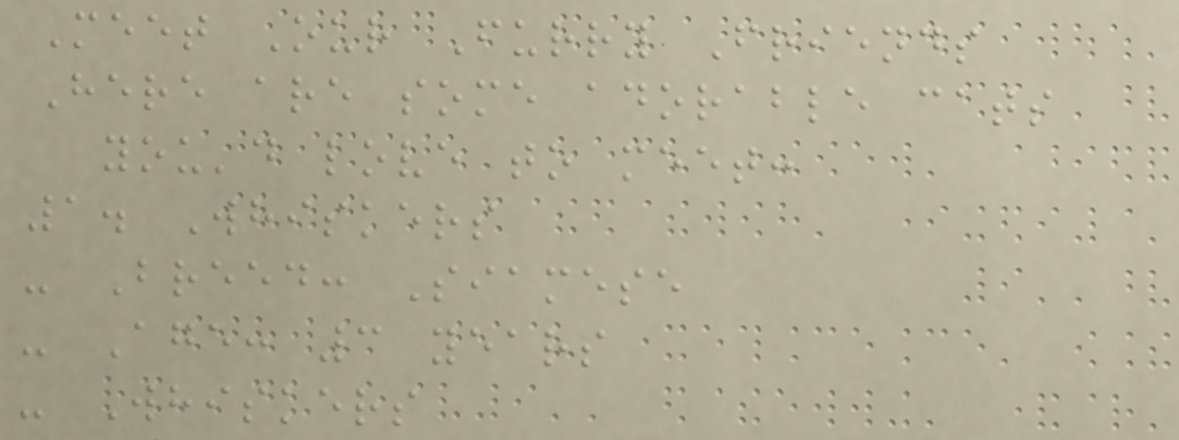Meet Our Furry Friends
Here are some adorable cats
you'd love to meet:
1. Whiskers
- Breed: Siamese
- Age: 3 years
- Whiskers
